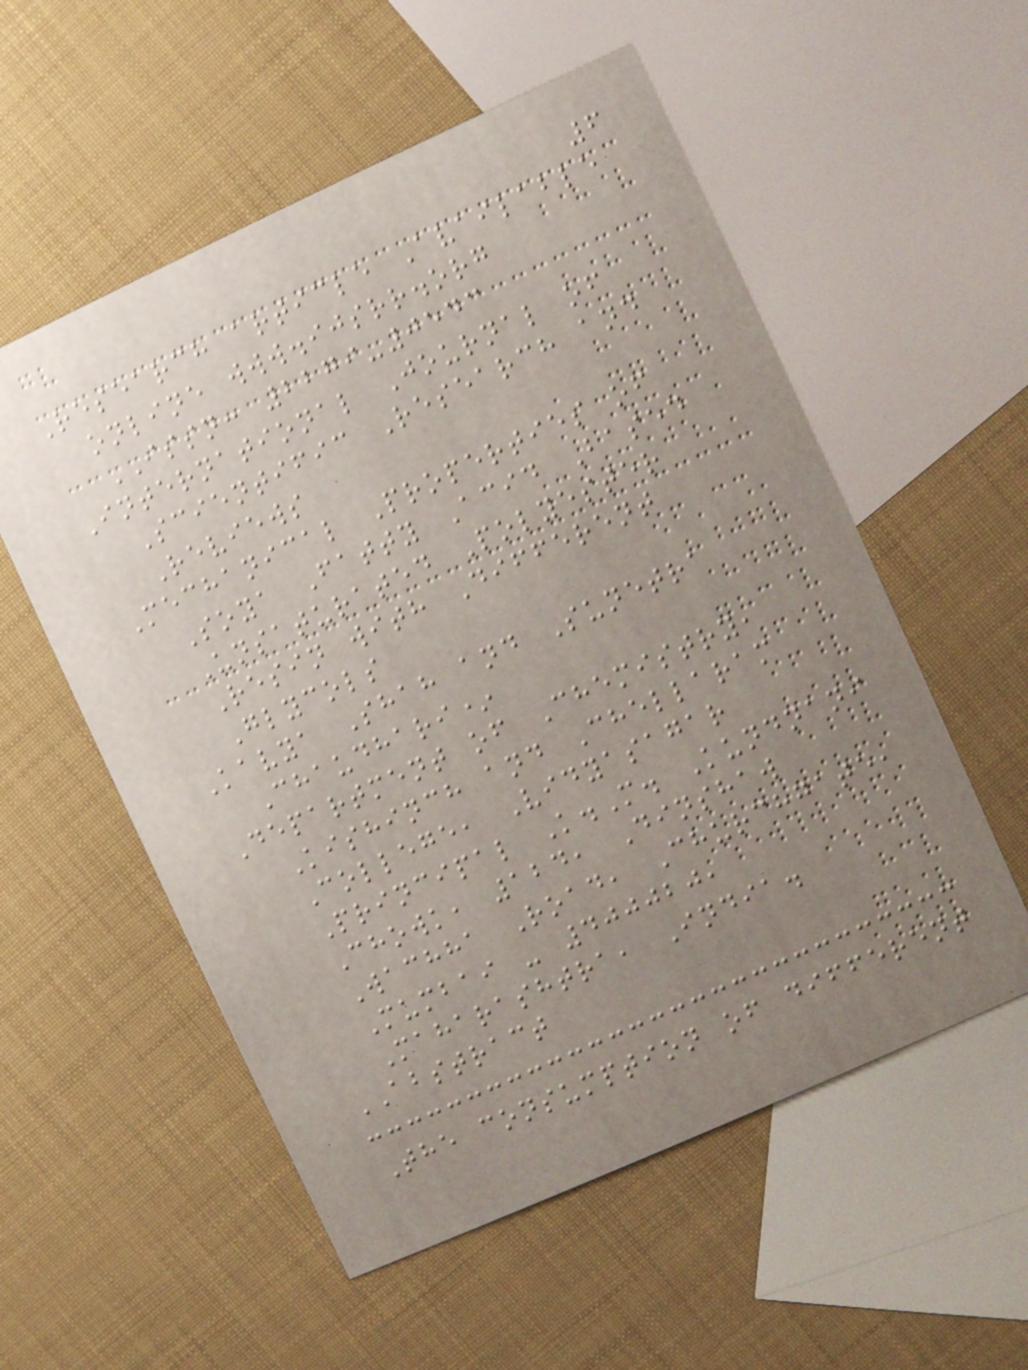6
Research article Available
online www.ijsrr.org
ISSN: 2279-0543
International Journal of
Scientific Research and
Reviews
Mechanical Properties of
Soya Fatty Acid Based
Unsaturated Polyester
Resin with Different
Glycols
Kavya Shah and Sunetra
Chaudhari*
Department of Chemistry,
Kishinch and Chellaram
College, Vidyasagar
Principal K.M. Kundnani
Chowk, 124, Dinshaw
Wachha Road, Churchgate,
Mumbai - 400020,
Maharashtra, India.
ABSTRACT
The consumption of different
